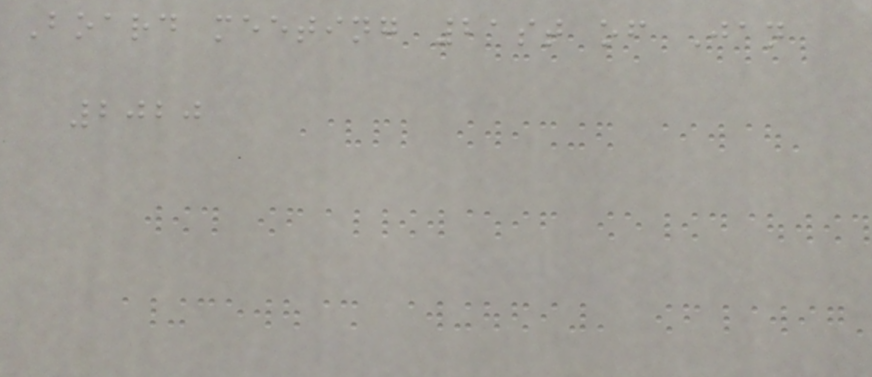Board meeting 21st of Jan
2020
